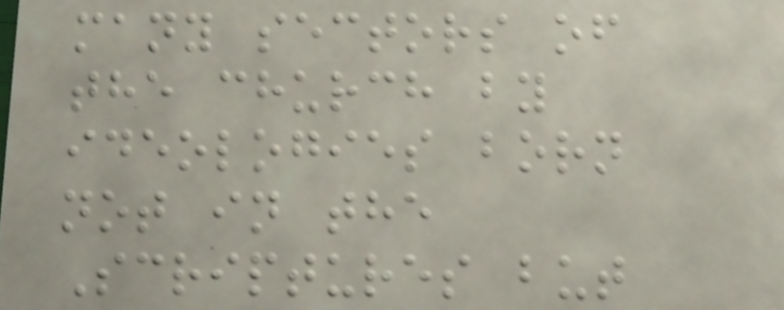many sectors of
the church by
ideologies born
not in the
Scriptures but
